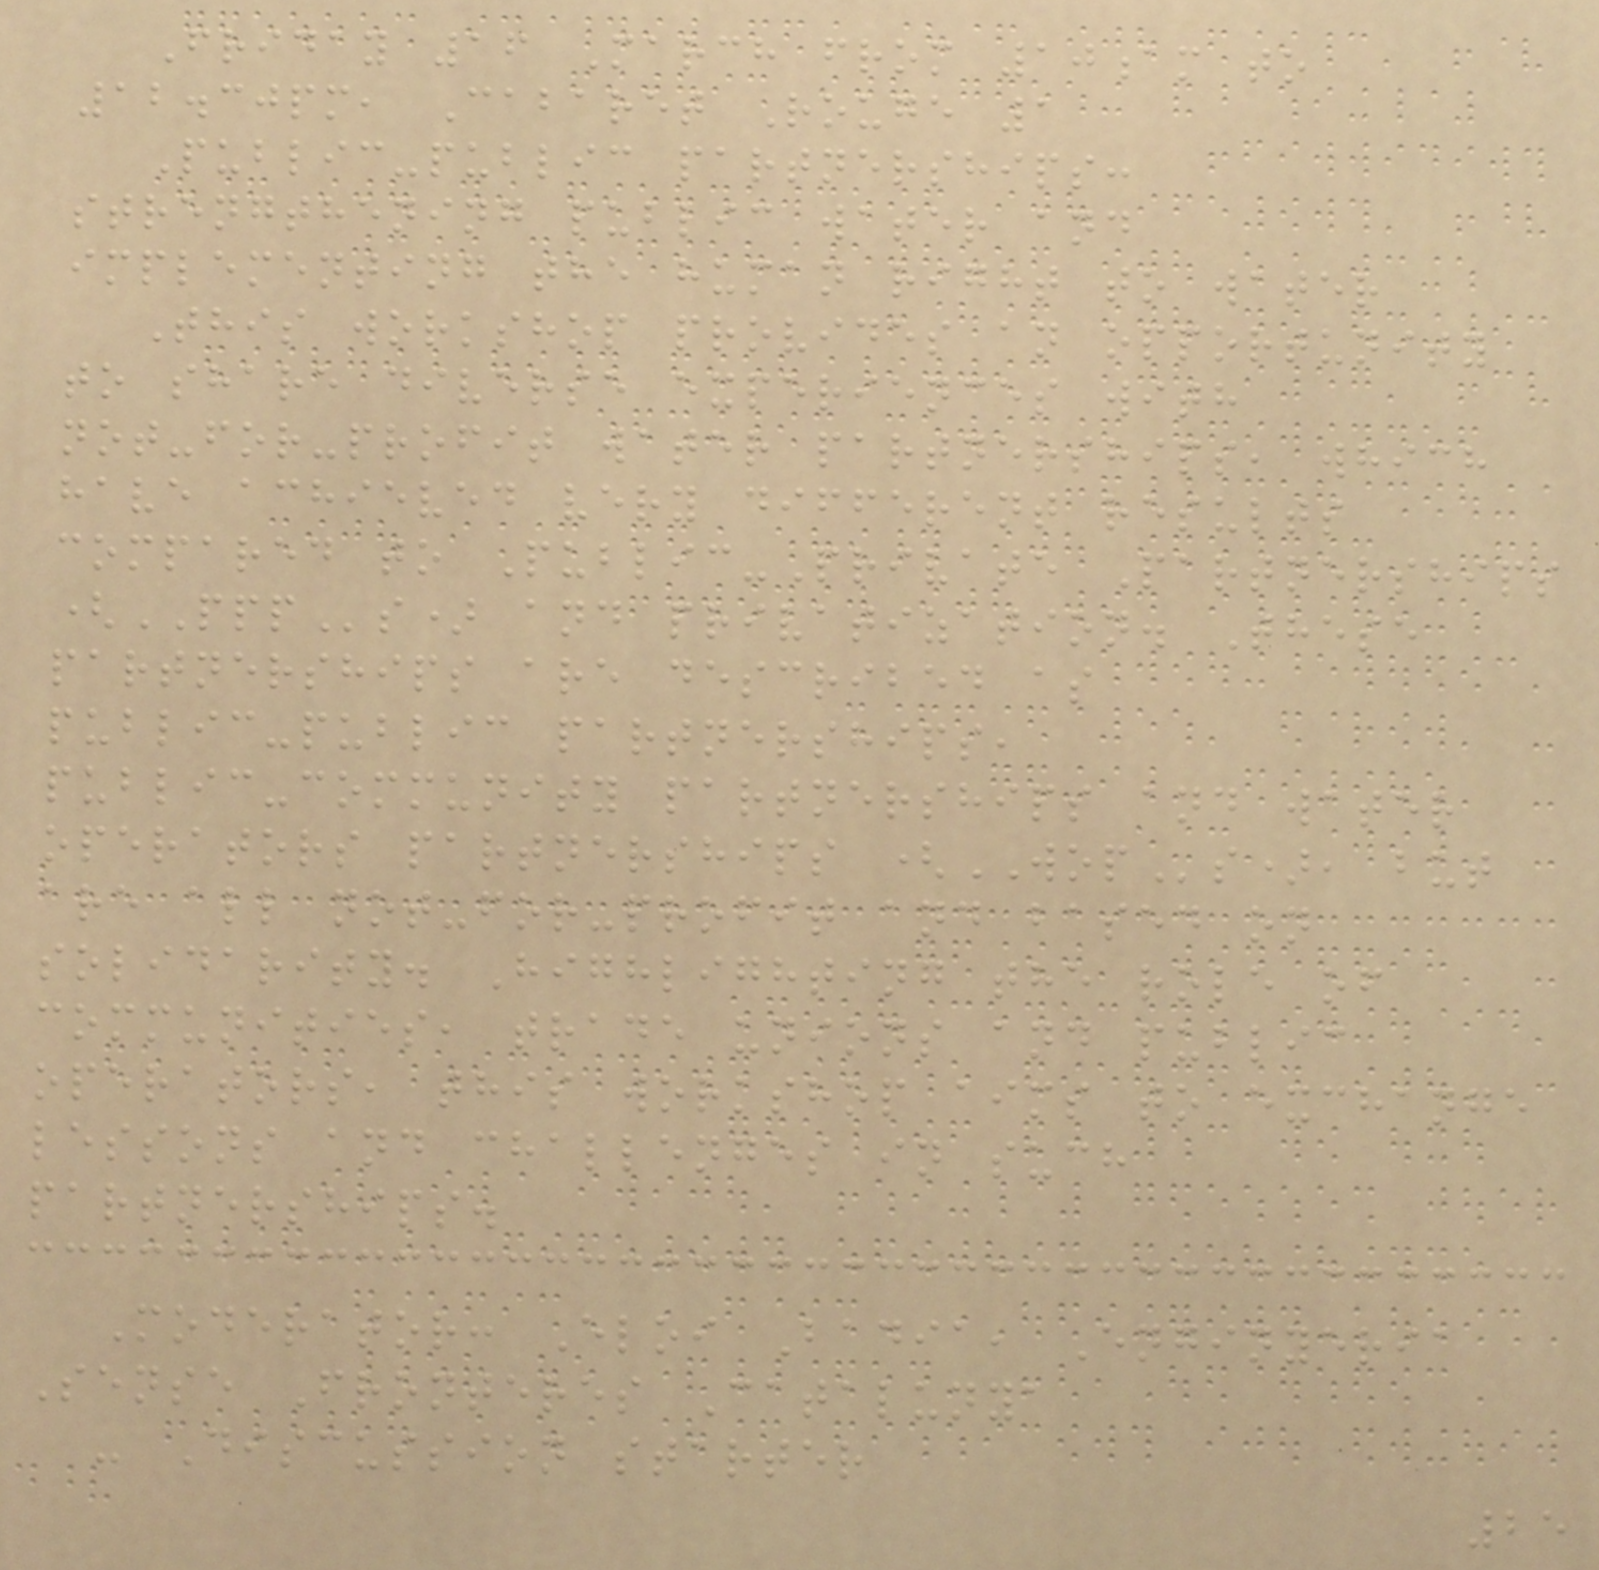Friday 16 March from 10am to
12.30pm, Cabaret Rouge 1
Public-public partnerships:
strengthening public water and
implementing the human right to water
This workshop provides an opportunity
to share diverse experiences with
not-for-profit water partnerships, which
have achieved very different results
compared to Public-Private Partnerships
(PPPs) and privatization. These
partnerships are described as
public-public partnerships,
public-community partnerships and water
operators partnerships (WOPs), but
are all not-for-profit and based on
solidarity. Highlighting the role of
communities, trade unions and public
operators, this workshop aims to exchange
lessons and challenges in such
partnerships.
Moderator: Eloi Badia, Enginyeria
Sense Fronteres Catalunya
- Discussion starter
25
